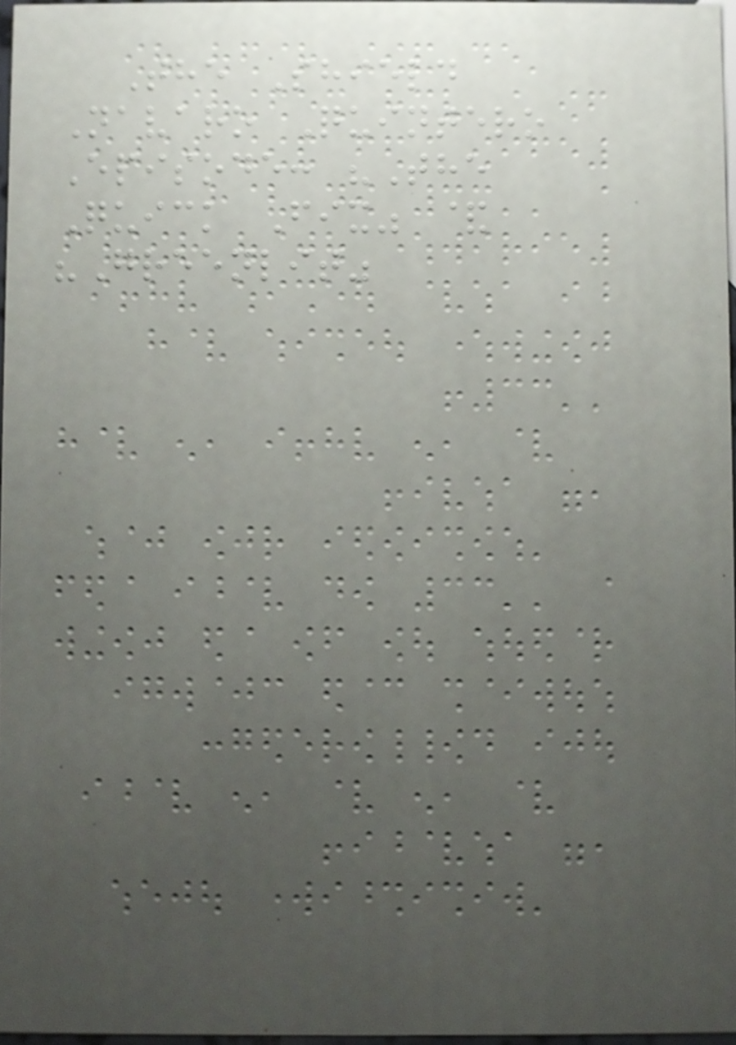The Shield
Navaro Quintero
Episode: "The
Quick Fix" &
"Greenlit"
